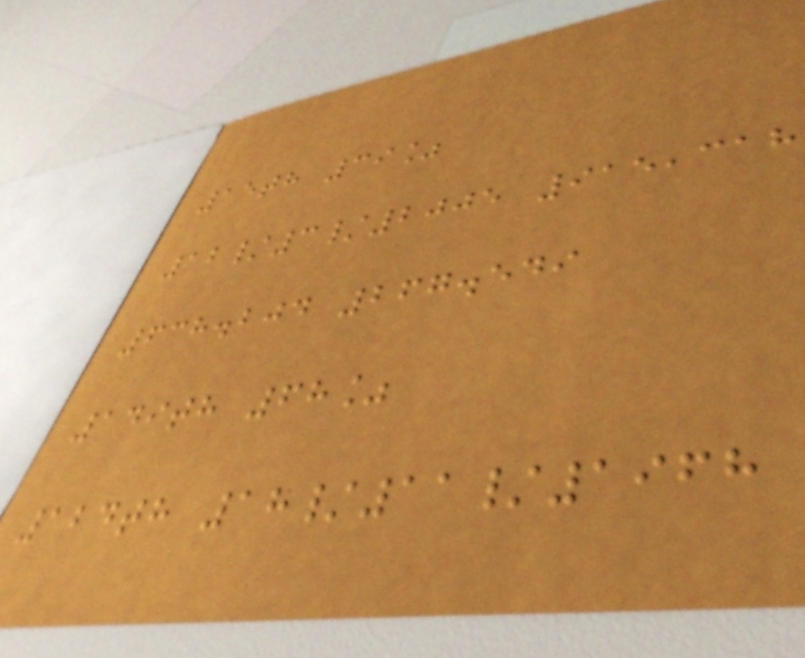15th 39%
12/3/2005 915,318
638.204 267.549
149th 68%
124th 18/11/1968
